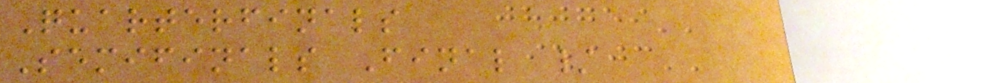Quarterfinals
Semifinals Final /
